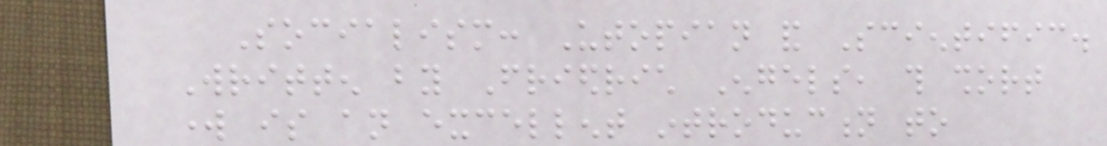Socialism: Utopian and Scientific.
Written by Friedrich Engels, this short
work is an excellent introduction to
